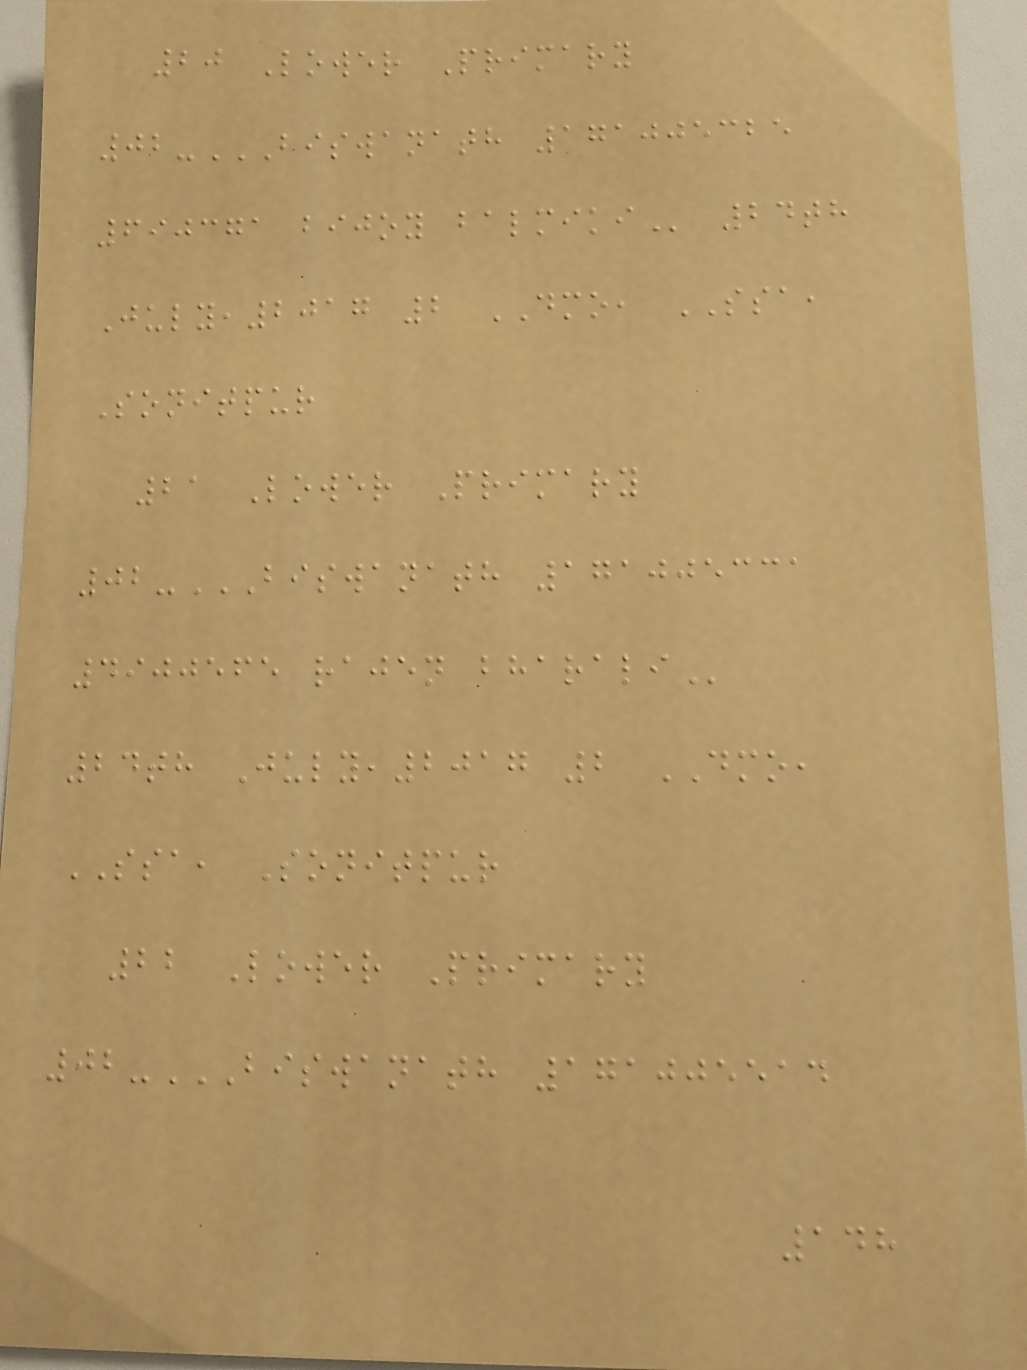20 Lower Primary
02-BISWANATH 171005325
690371 BIJOY BALMIKI 24th
July,2017 2 DMO, SSA,
Sonitpur
21 Lower Primary
02-BISWANATH 171005331
4900565 RAJEN BHARALI
24th July,2017 2 DMO,
SSA, Sonitpur
22 Lower Primary
02-BISWANATH 171005514
148
